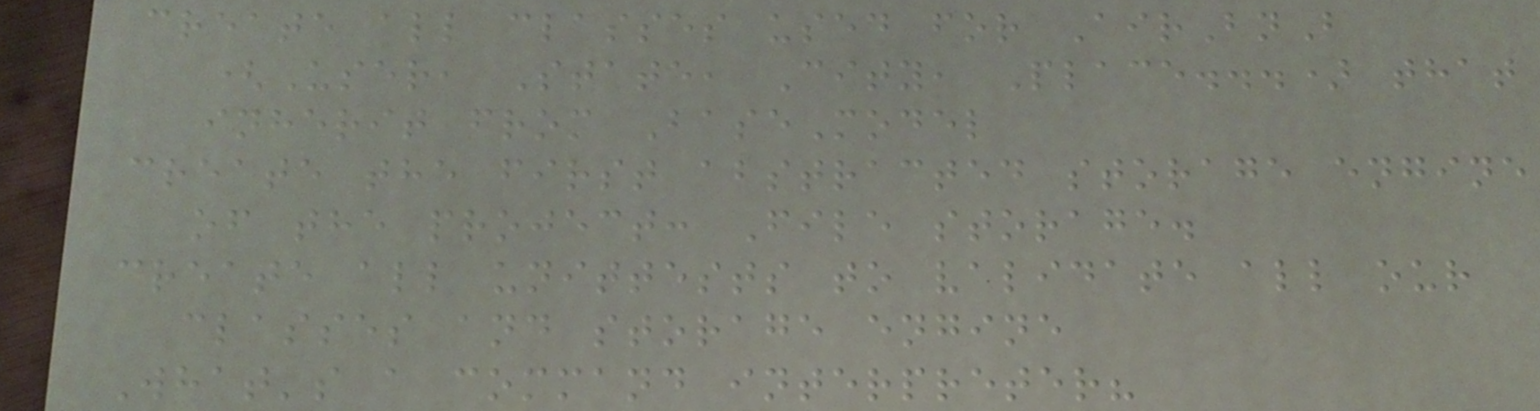create all classes used for AirBnB
(User, State, City, Place...) that
inherit from BaseModel
create the first abstracted storage engine
of the project: File storage.
create all unittests to validate all our
classes and storage engine
What's a command interpreter?
